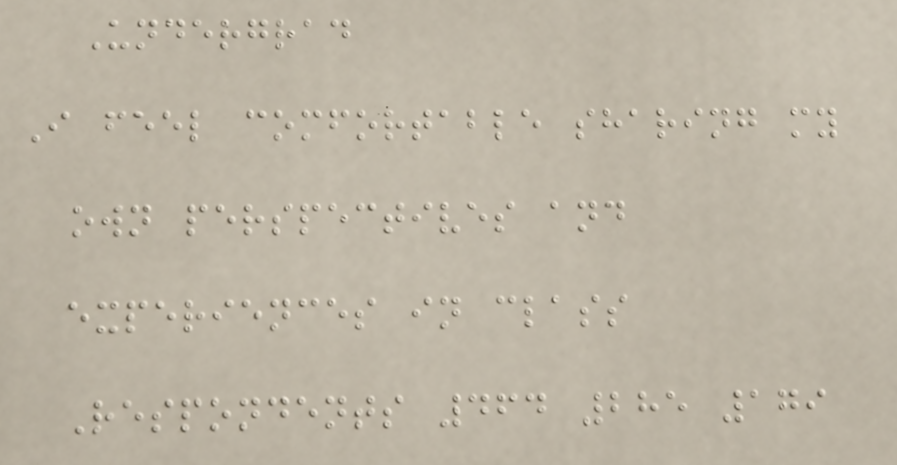Undergrad
I feel comfortable sharing my
own perspectives and
experiences in class
Respondents 464 285 179
